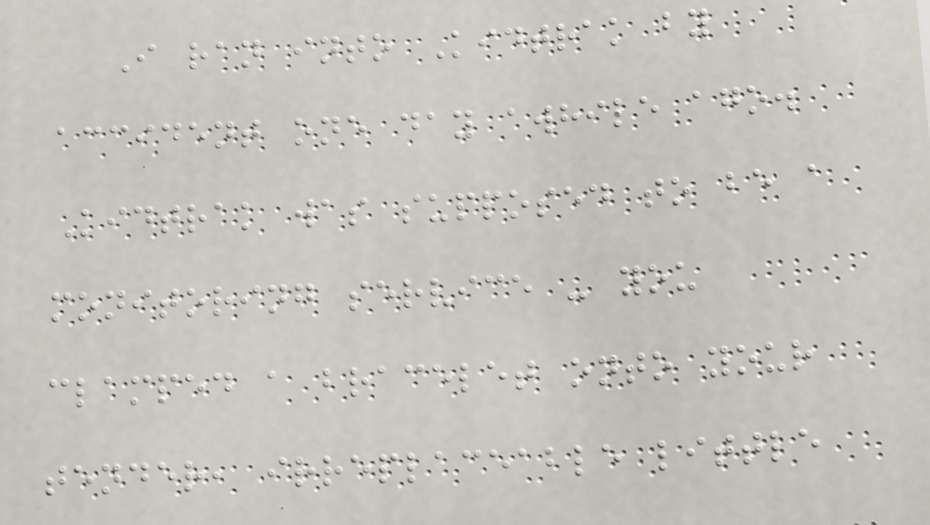I ran into Kidtrak by
accident one day awhile ago.
Kidtrak was supposed to be a
monitoring service - you
clamped a bracelet onto your
tender, irreplaceable little
